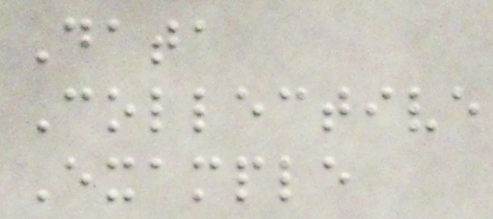Data
Collective
Example
